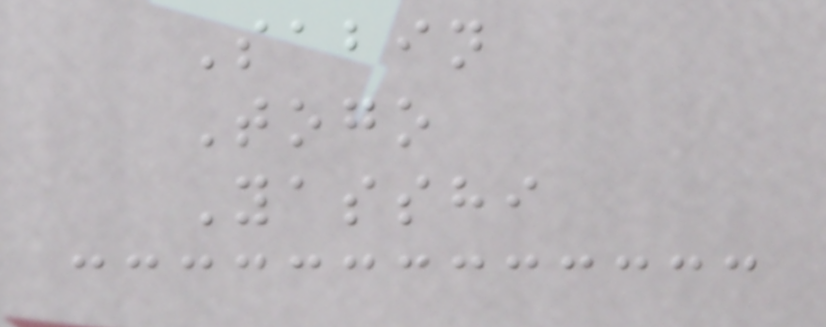Sabin
Togo
Yasshi
